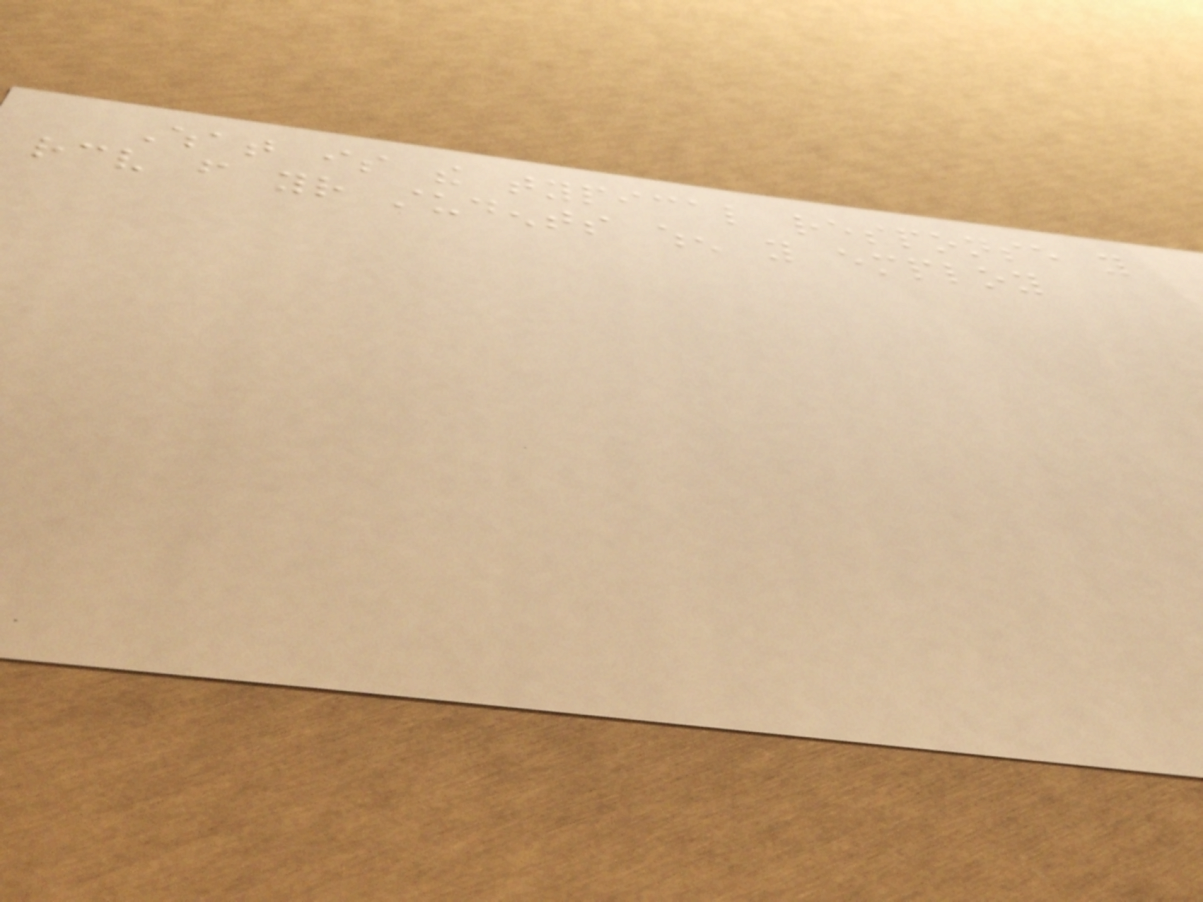What is the typical response you
receive from your students when you employ
